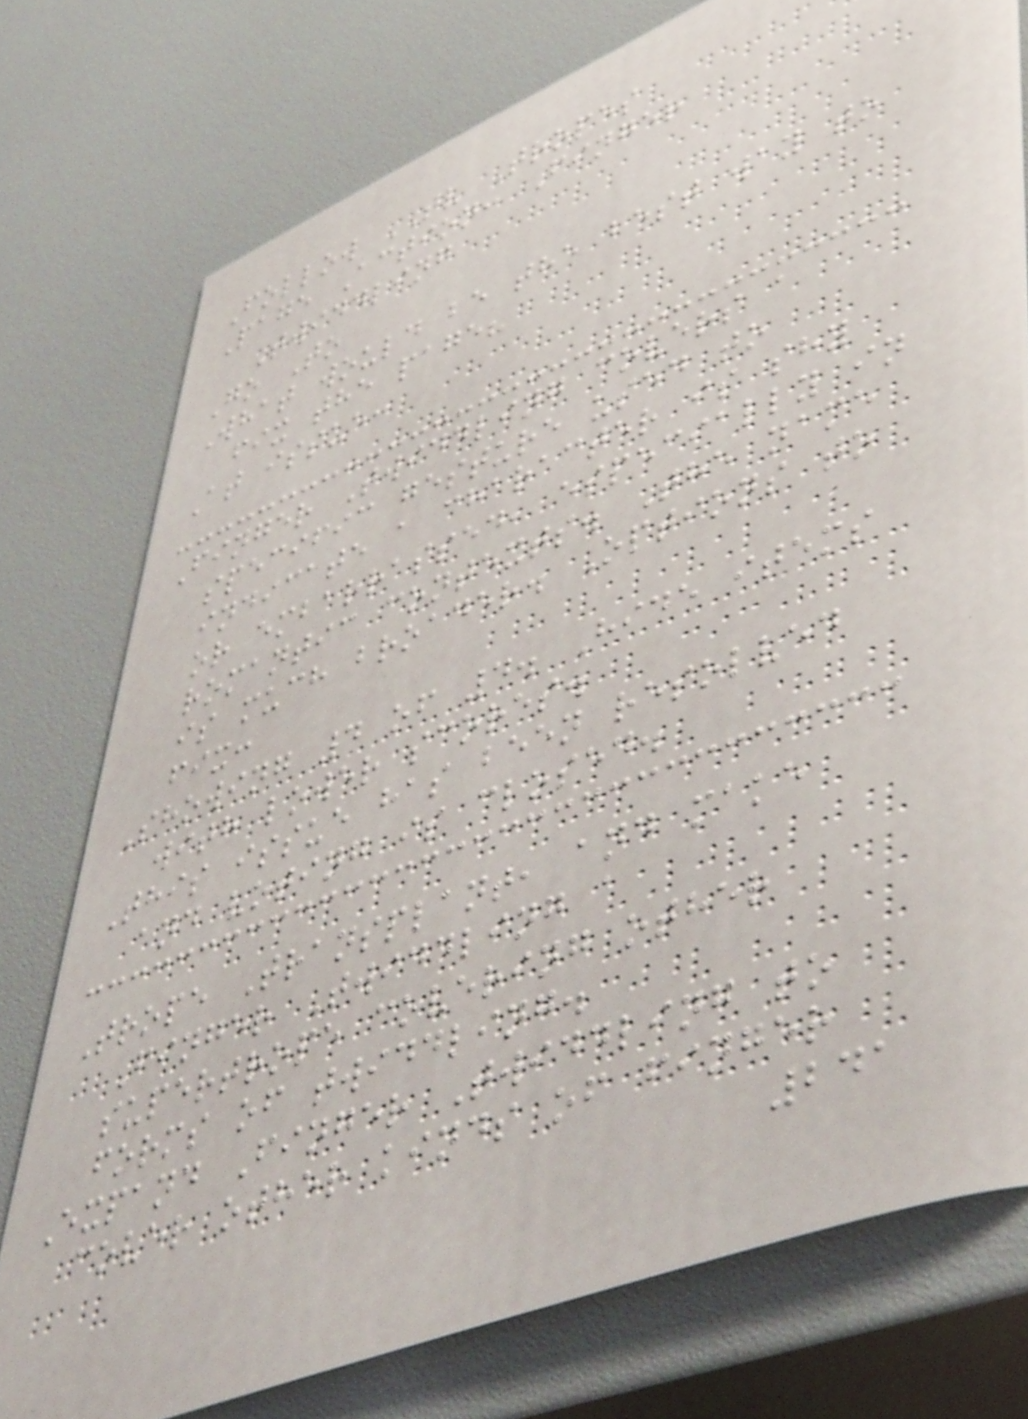Follow TV Tropes
Page Action: Finger
Twiddling
Go To
What would be the best way to
fix the page?
At issue:
Finger Twiddling covers a
specific gesture used to
indicate a character is shy
or embarrassed, especially in
romantic contexts. The name
is much broader. Options to
fix:
Showing 4 of 4. Hide items
with lower scores.
This issue has been resolved
and voting is closed.
Trope Transplant, and make
Finger Twiddling a
supertrope covering other
forms of twiddling.
Expand Finger Twiddling to
cover other kinds of finger
241
